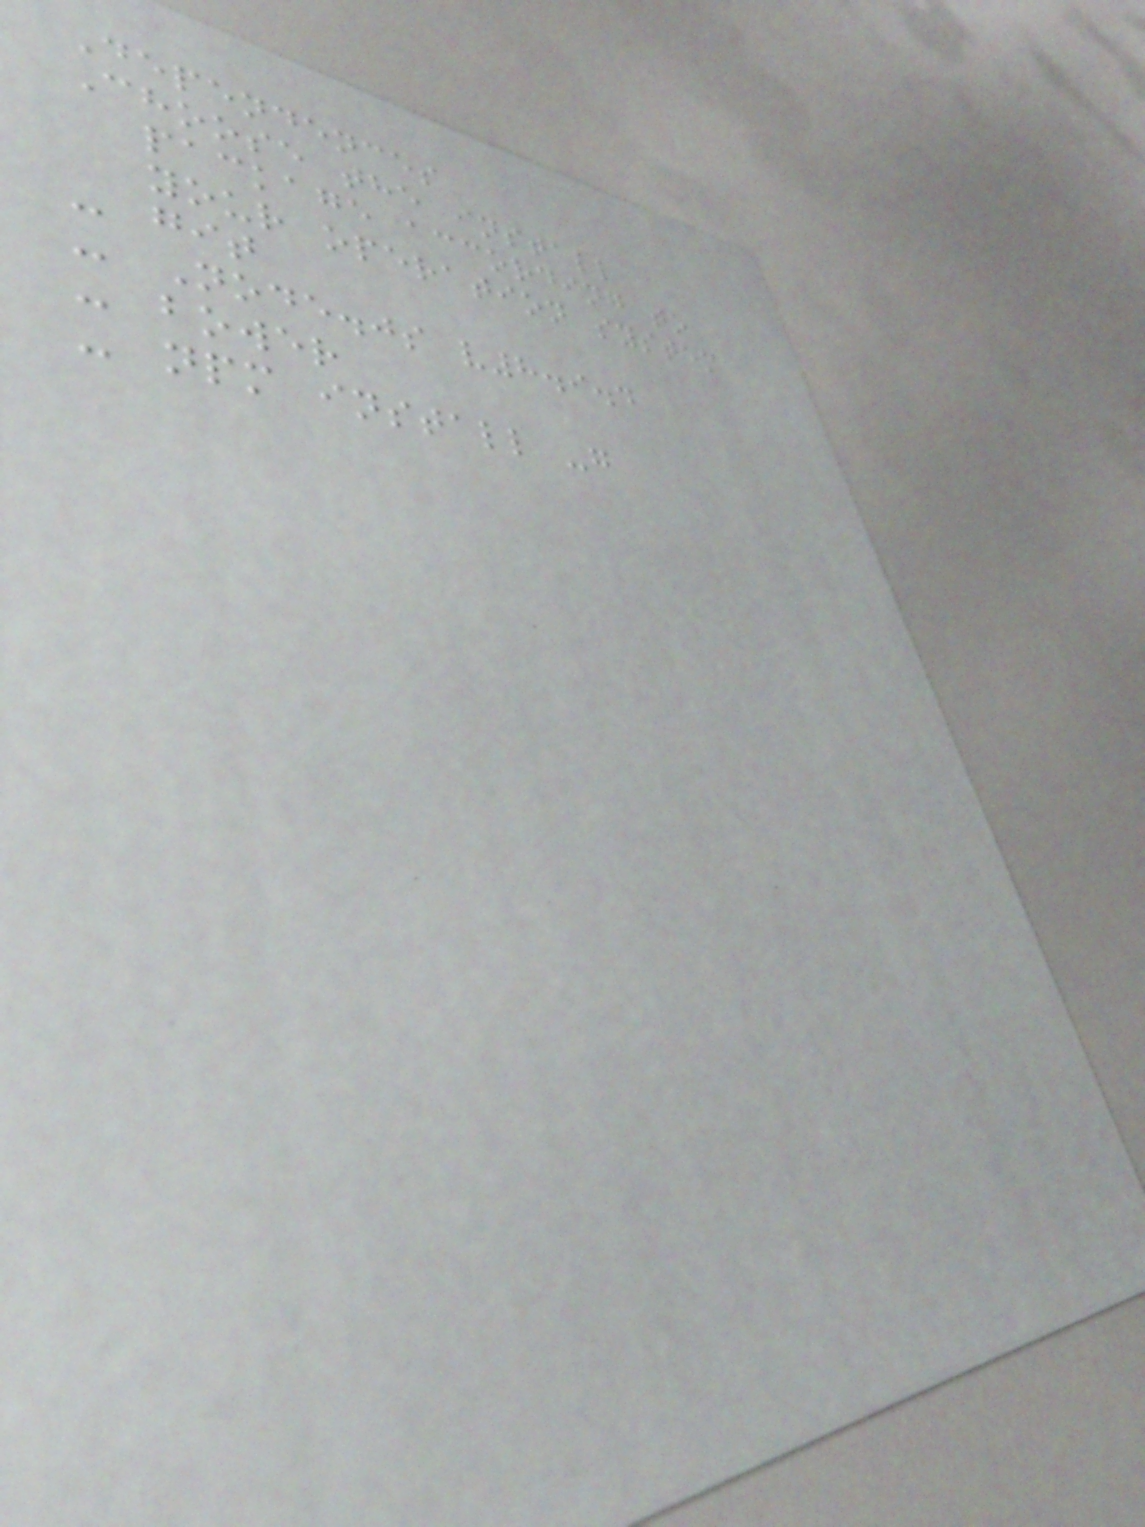Dependences
Choose the install
package according to
your operation system
- git
- Node.js v8.9.4
- bower
- npm install -g
